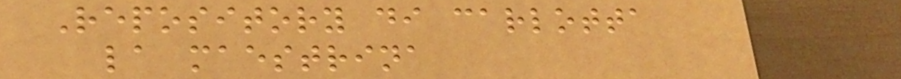Repository di carlotta
la maestrina
